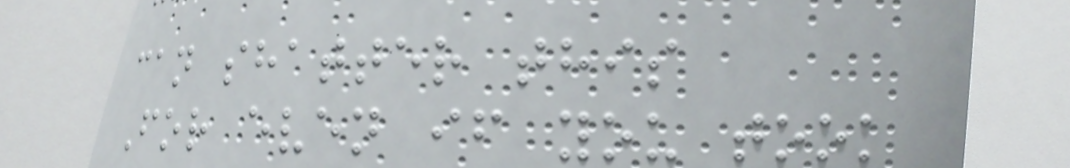can shatter this
For even if you took
